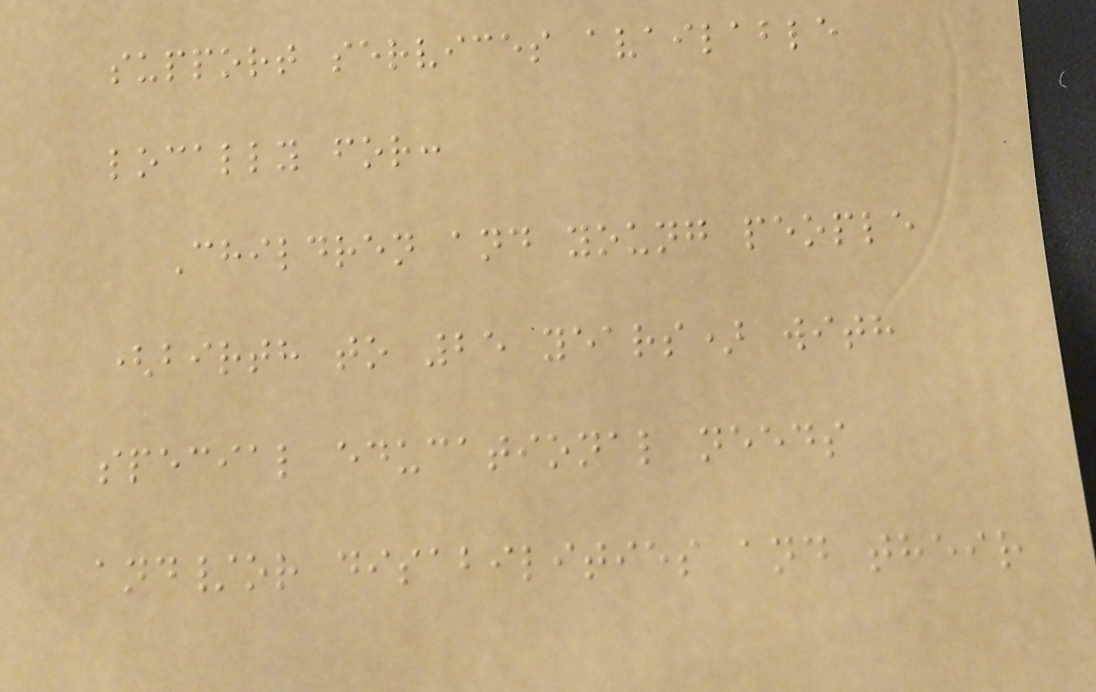support services available
locally for:
Children and young people
(birth to 25 years) with
special educational needs
and/or disabilities and their
